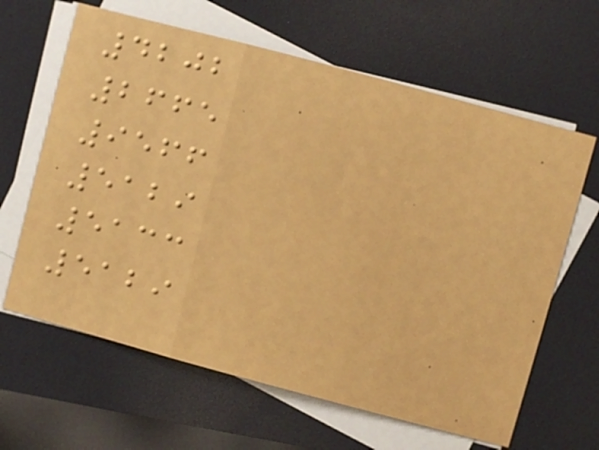4202
2665
9566
5129
5133
5129
